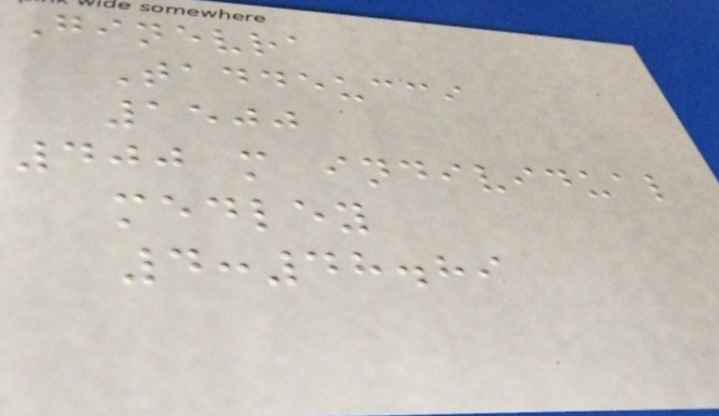Ginevra
Taddeucci
1500
400 m individual
medley
4:48.89
